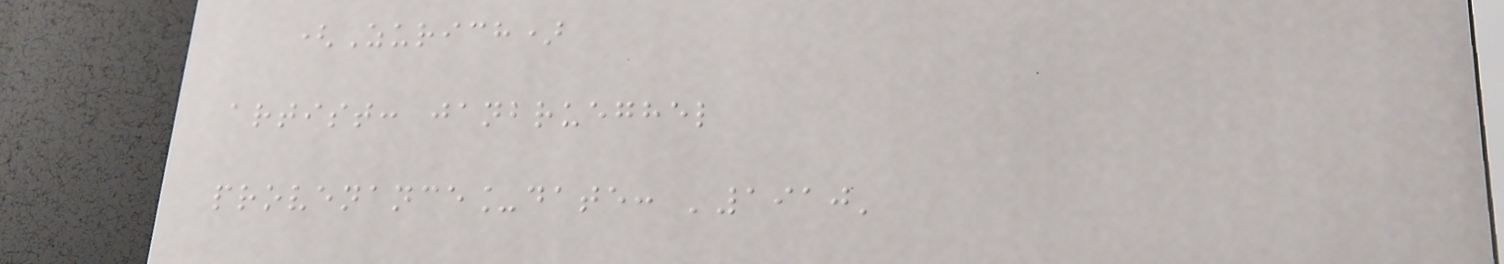(Zurich)
artist: janbrueghel
provenance_date: '1910'
